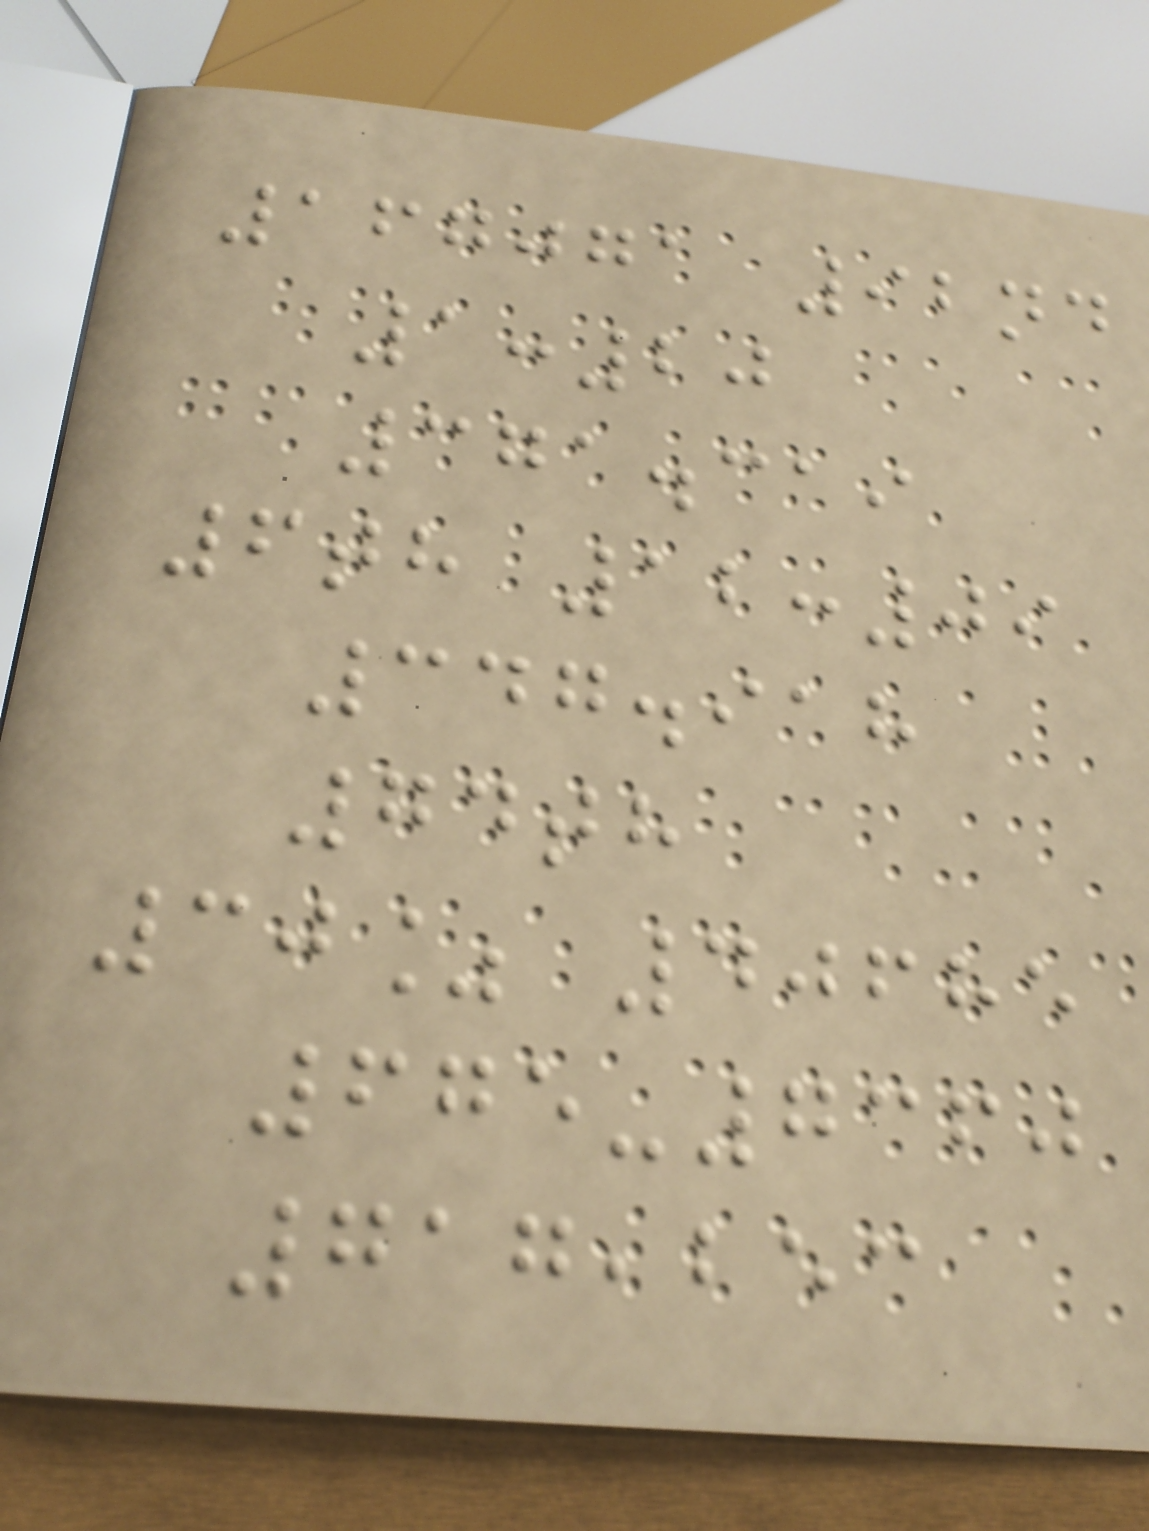167071 92nd
1:20
371.319
6th 12:09
347.918
74th
30% 40685
675-7360
717,253
